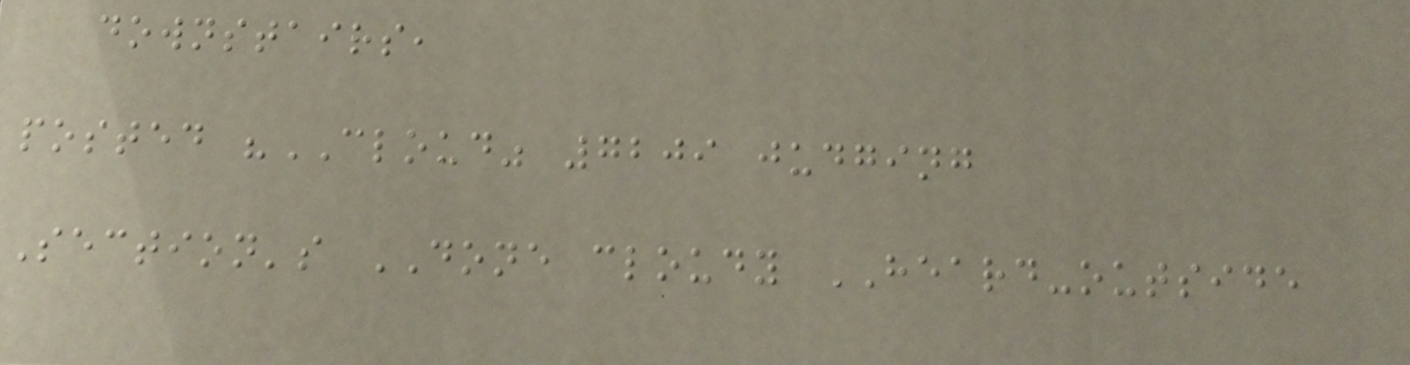downstairs,
posted "CLOUD" 7209 judging
Section's DONE cloudy HEARD-outside
